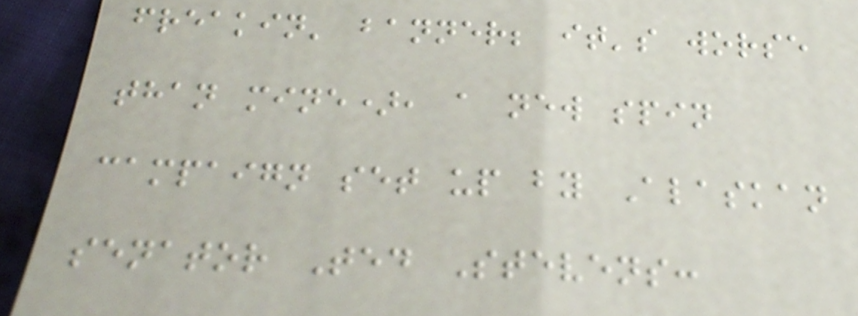freakin' banner; it's worse
than mine), a new spin
campaign set up by Alaskan
senator Ted Stevens:
